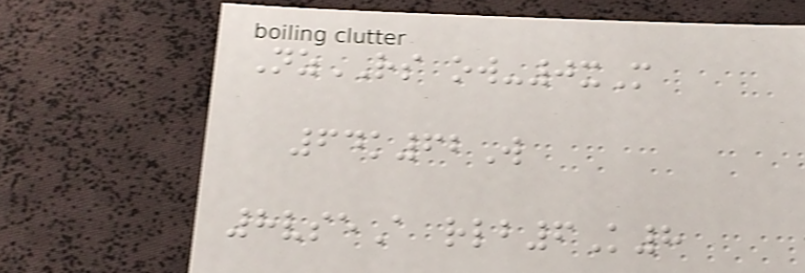NzRS ow-0xM
64k62W
8vseA rlb6K8
